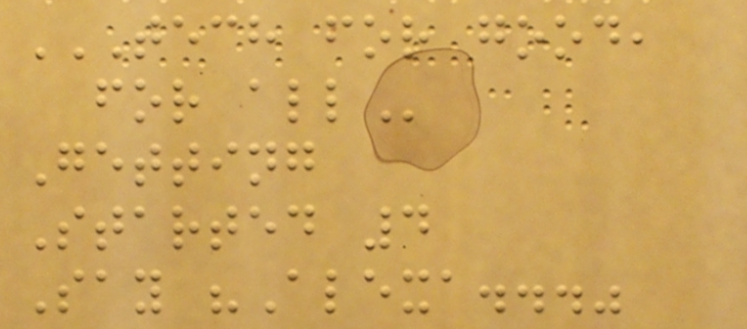TECH FOR GOOD,
FOR ALL
Getting
Started 4
Say "Alexa..."
